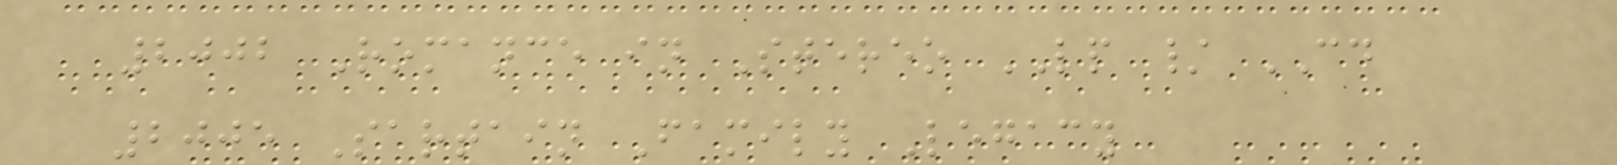2002 Romance in Stereo LP / CD
2005 Sartain Family Legacy
